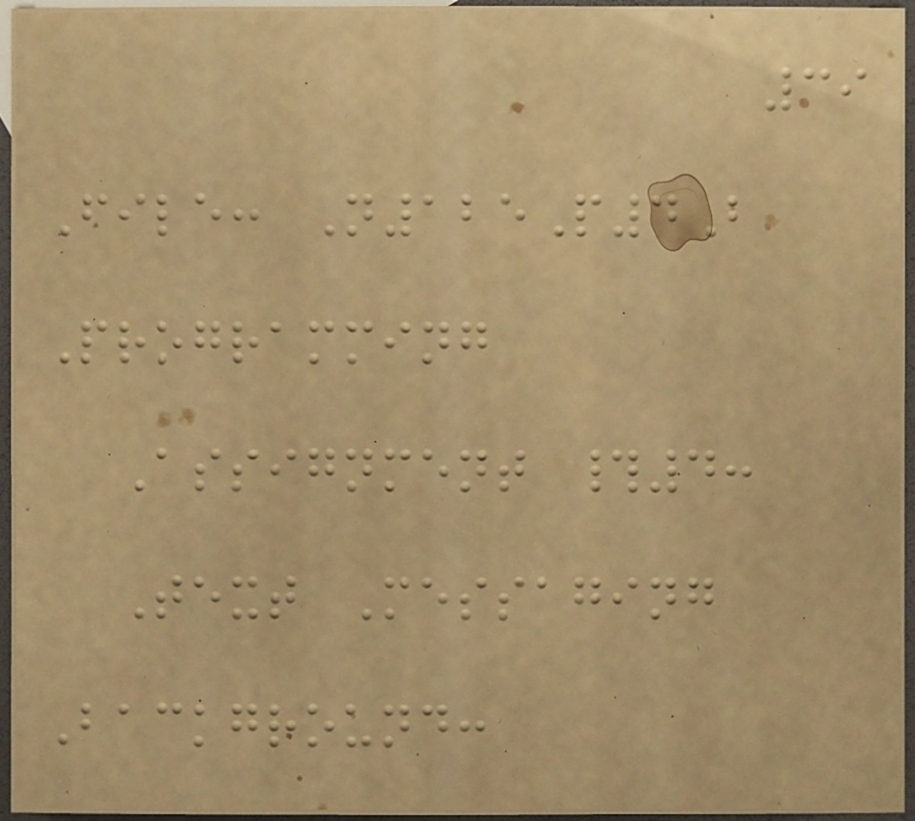39
File: N125P4B
Programming
Assignment #4:
Text Messaging
Background:
